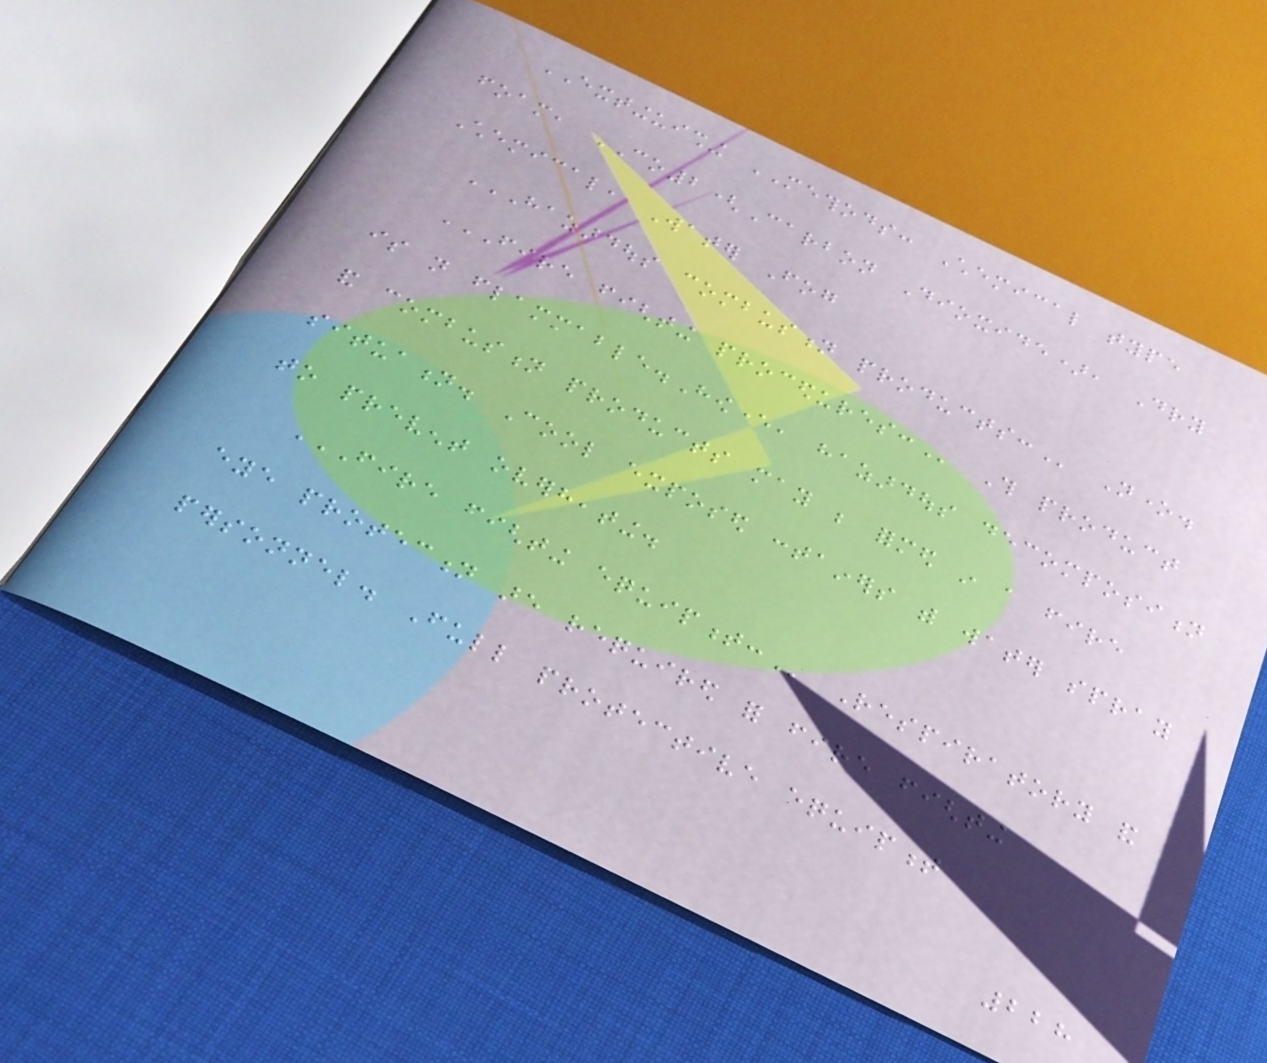EXTINGUISHING METHODS: Chemical type
foam, CO2(Carbon Dioxide), Dry
Chemical, Water Fog
HAZARDOUS COMBUSTION PRODUCTS: None.
FIRE FIGHTING PROCEDURES: This product
is not flammable.However, hazardous decomposition
and combustion products may be formed in a fire
situation. Cool exposed containers with water spray
to prevent overheating.
FIRE FIGHTING EQUIPMENT: Respiratory and
eye protection are required for fire fighting
personnel. Full protective equipment
228
